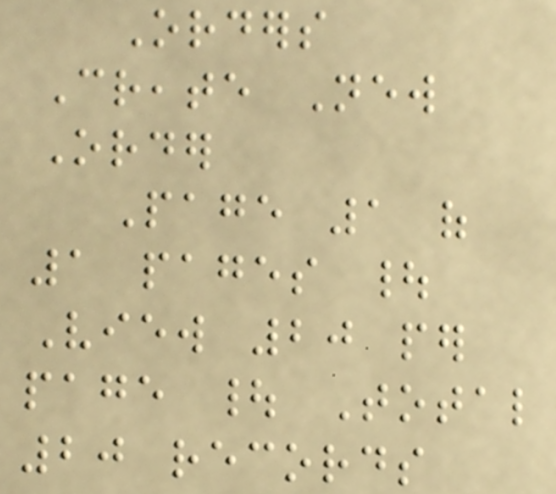Orders
Create New
Order
Page 1 of
1 pages |
View 20 per
page | Total
20 records
